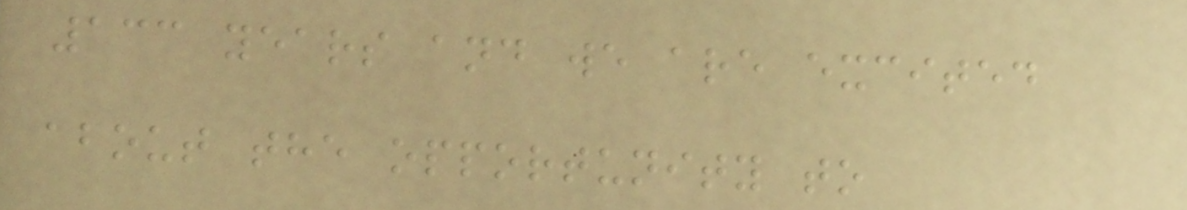133 years and we are excited
about the opportunity to
